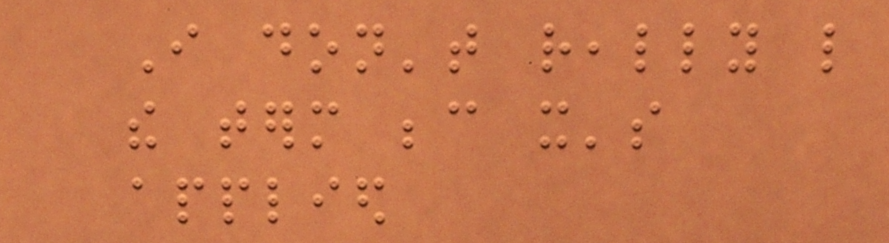I don't really like
the term because it's
applied
